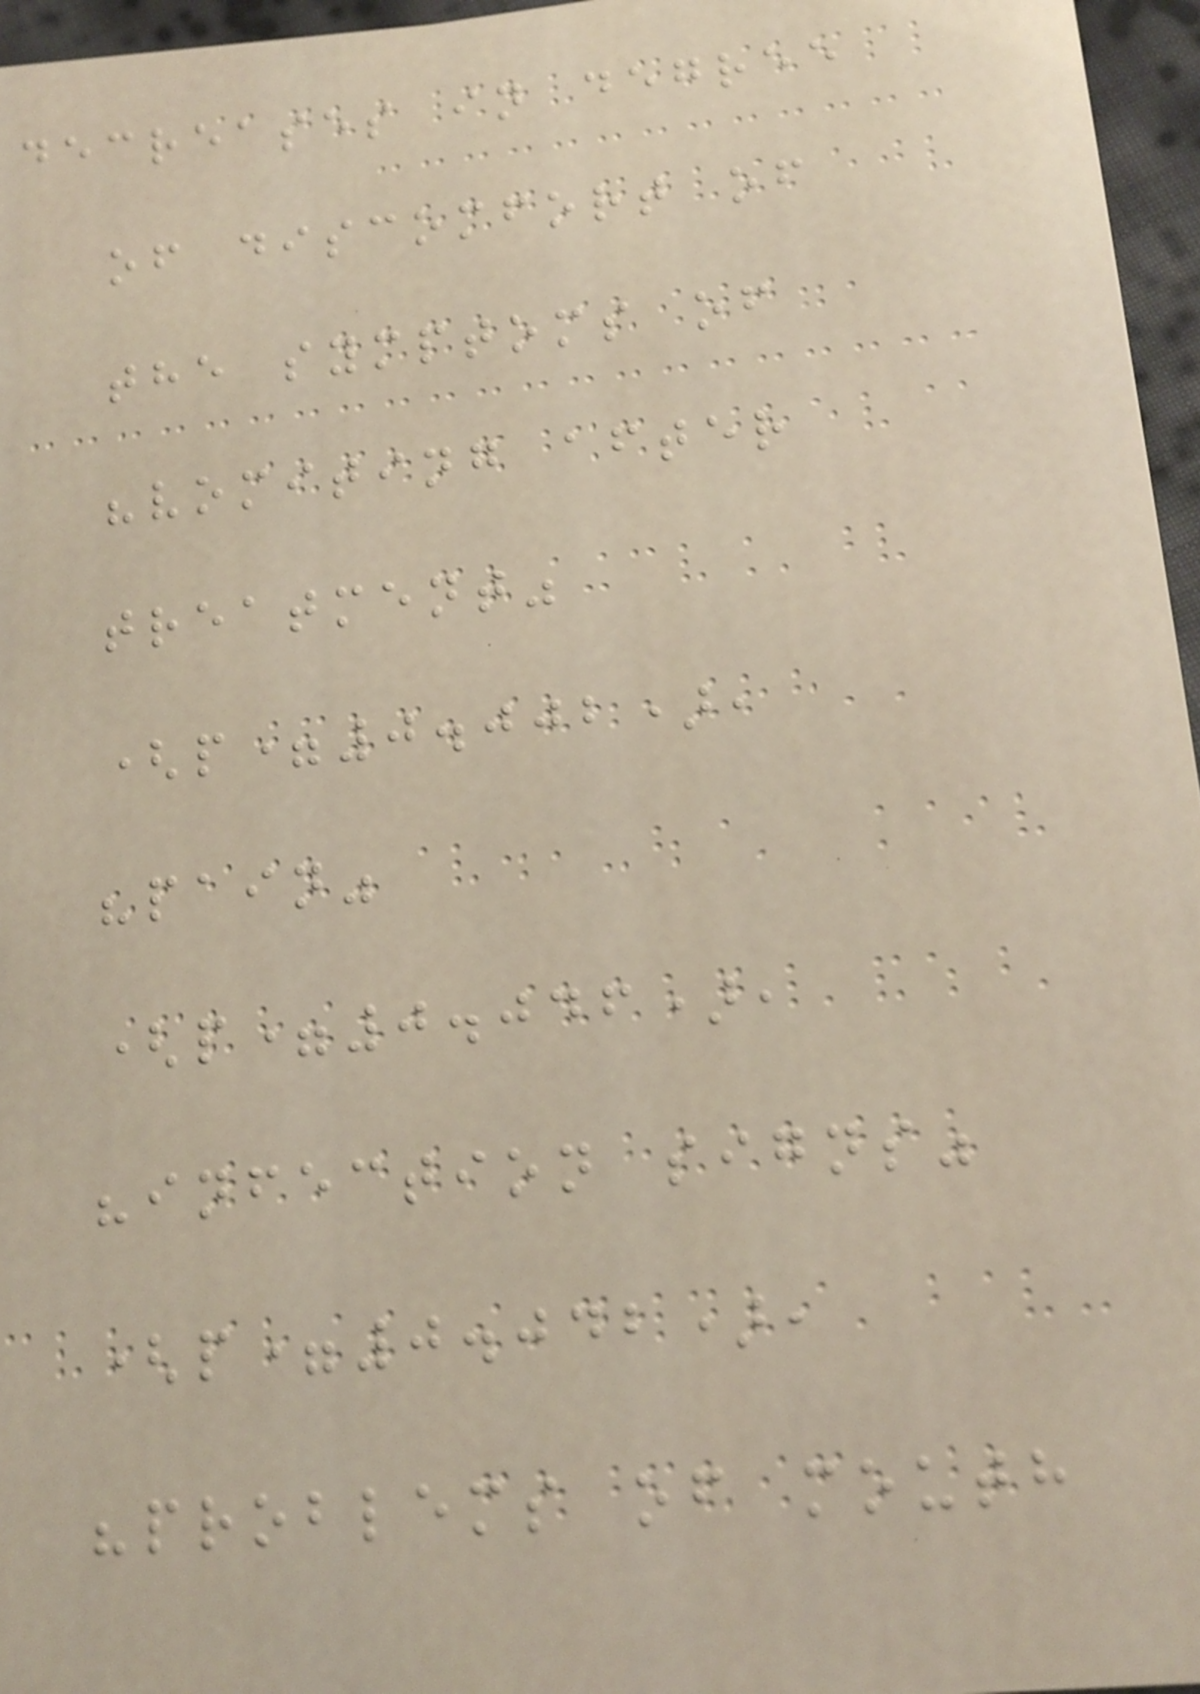decreases in degree
of discomfort of
the symptoms of
"vomiting after
treatment"
(p=0.002),
"pain"
(p=0.046),
"infection signs"
(p=0.042),
"problems of mouth
